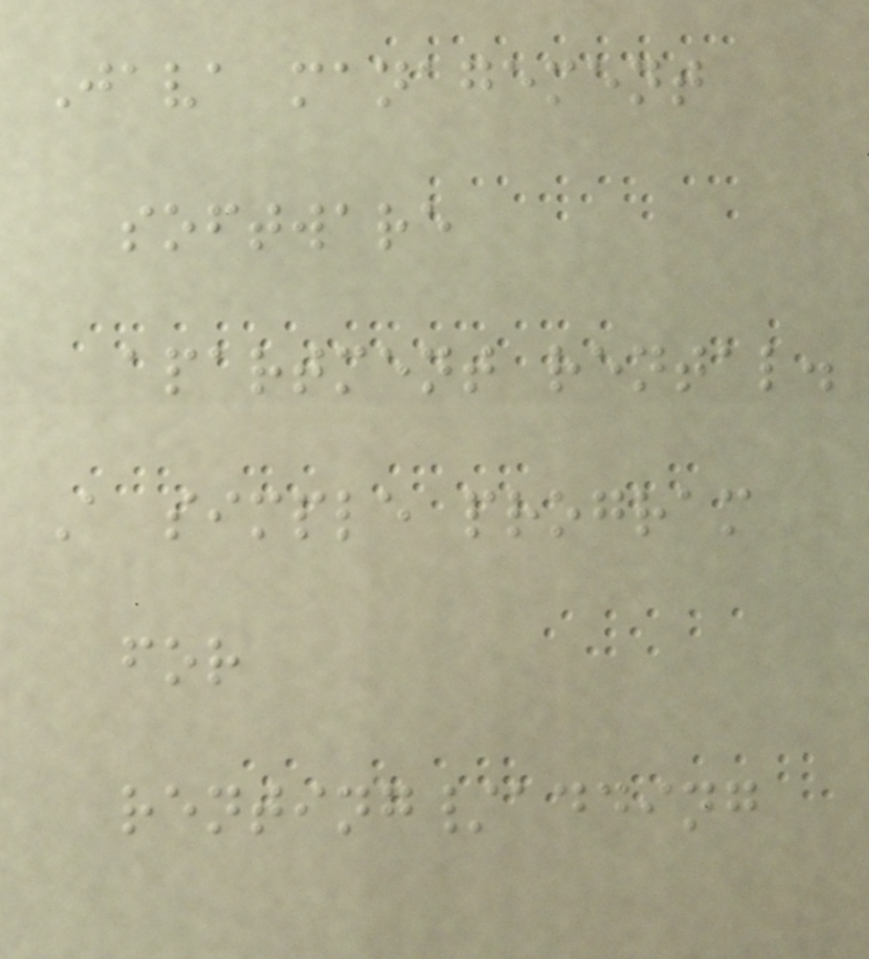Java management
software
apartment rental.
A simple program
for
renting/adding
